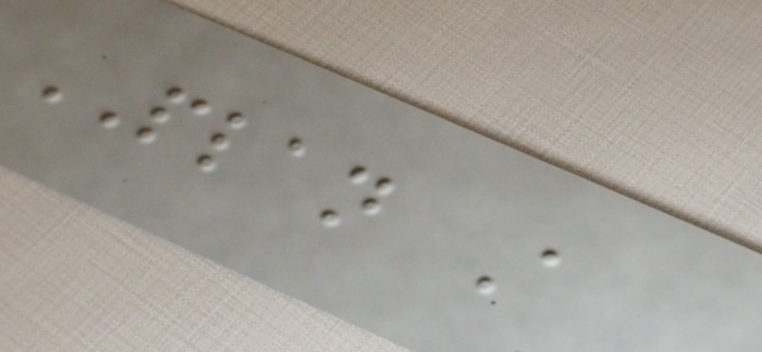PLAN A
